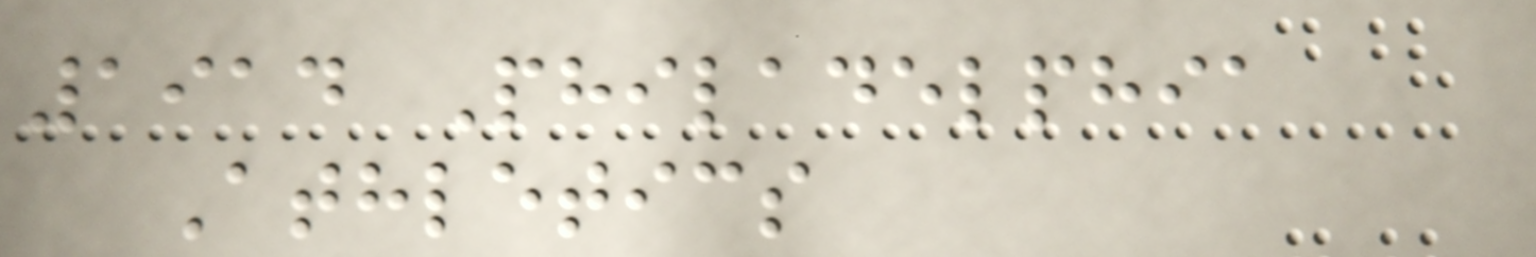1914 Philadelphia
Athletics
